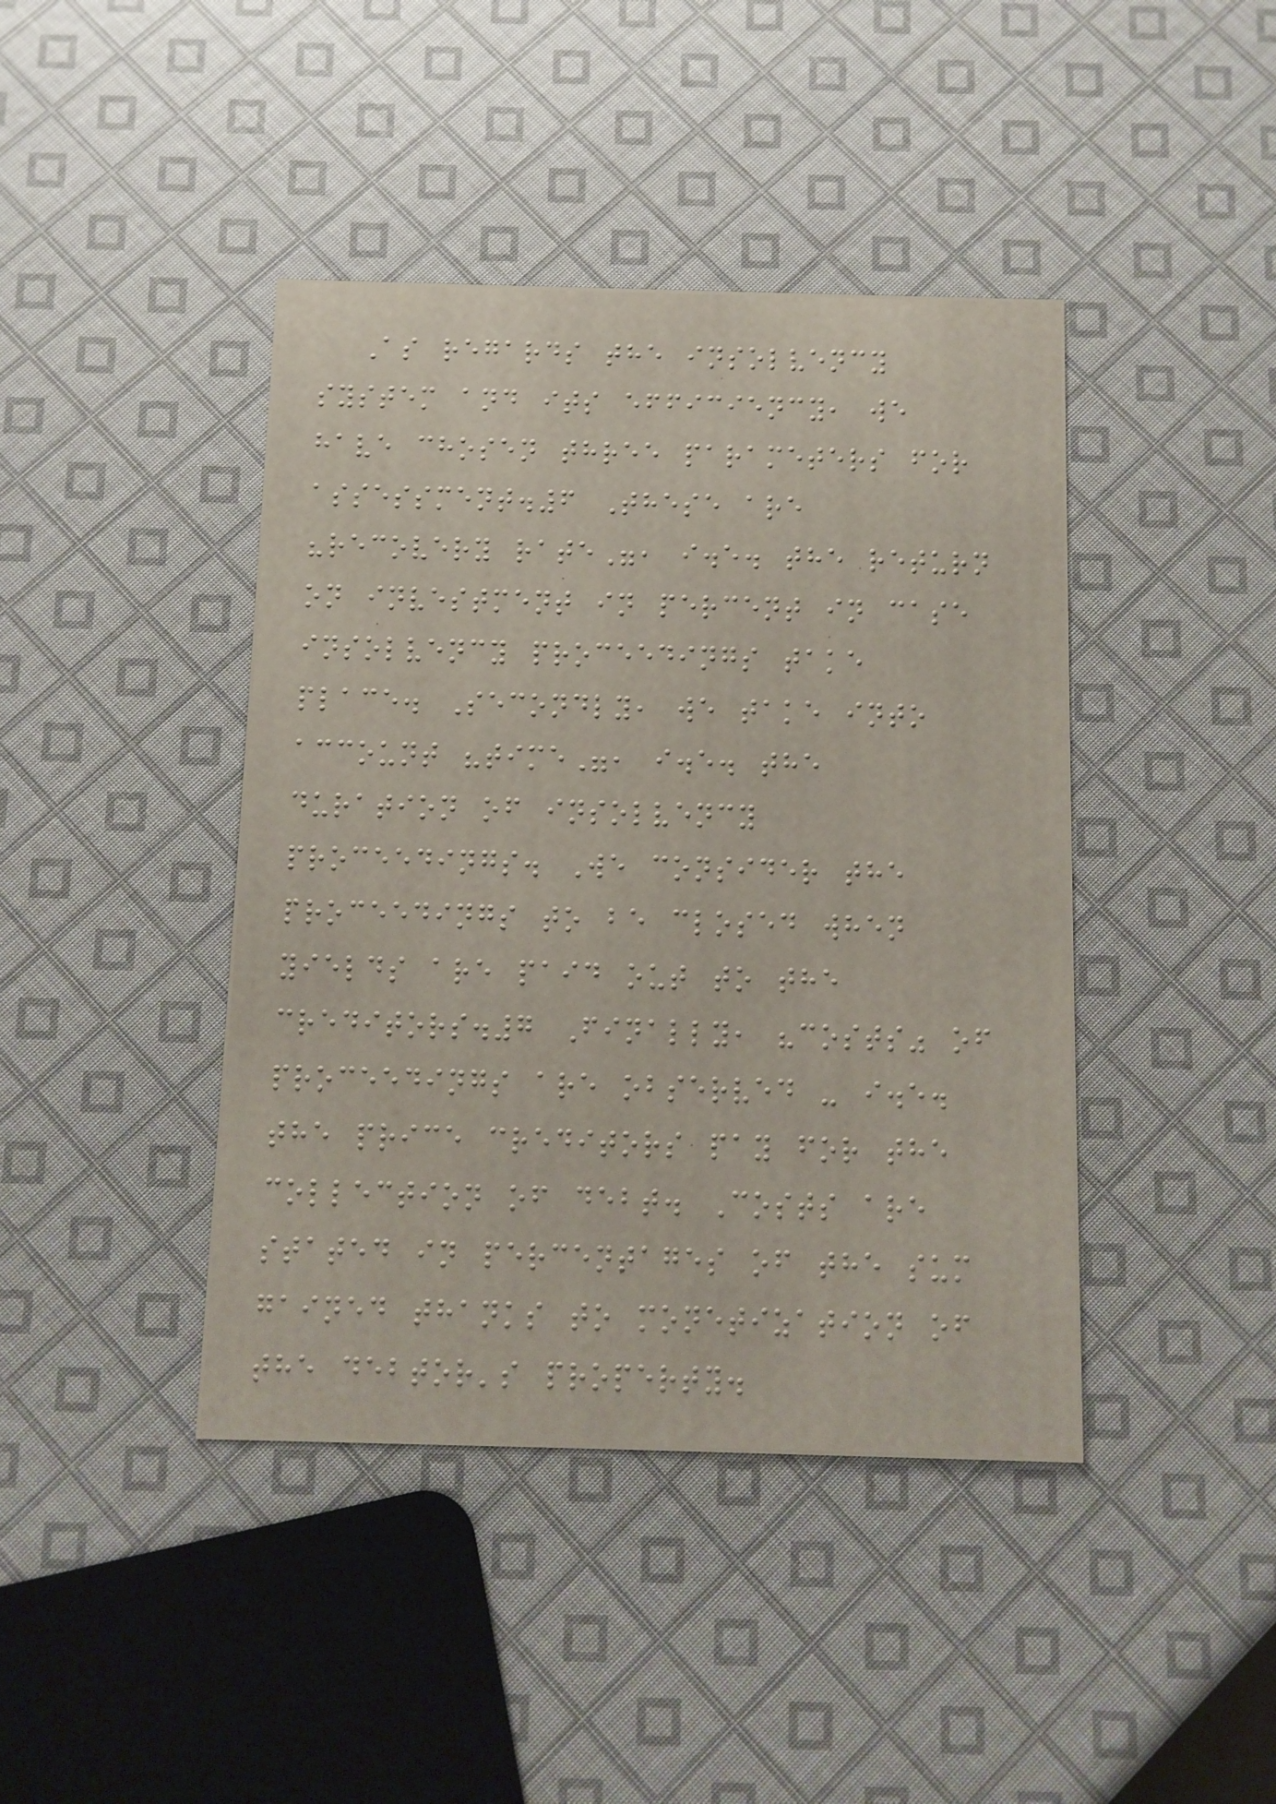As regards the insolvency
system and its efficiency, we
have chosen three parameters for
assessment.6 These are
"recovery rate", i.e. the return
on investment in percent in case
insolvency proceedings take
place. Secondly, we take into
account "time", i.e. the
duration of insolvency
proceedings. We consider the
proceedings to be closed when
yields are paid out to the
creditors.7 Finally, "costs" of
proceedings are observed - i.e.
the price creditors pay for the
collection of debt. Costs are
stated in percentages of the sum
gained thanks to monetization of
the debtor's property.
